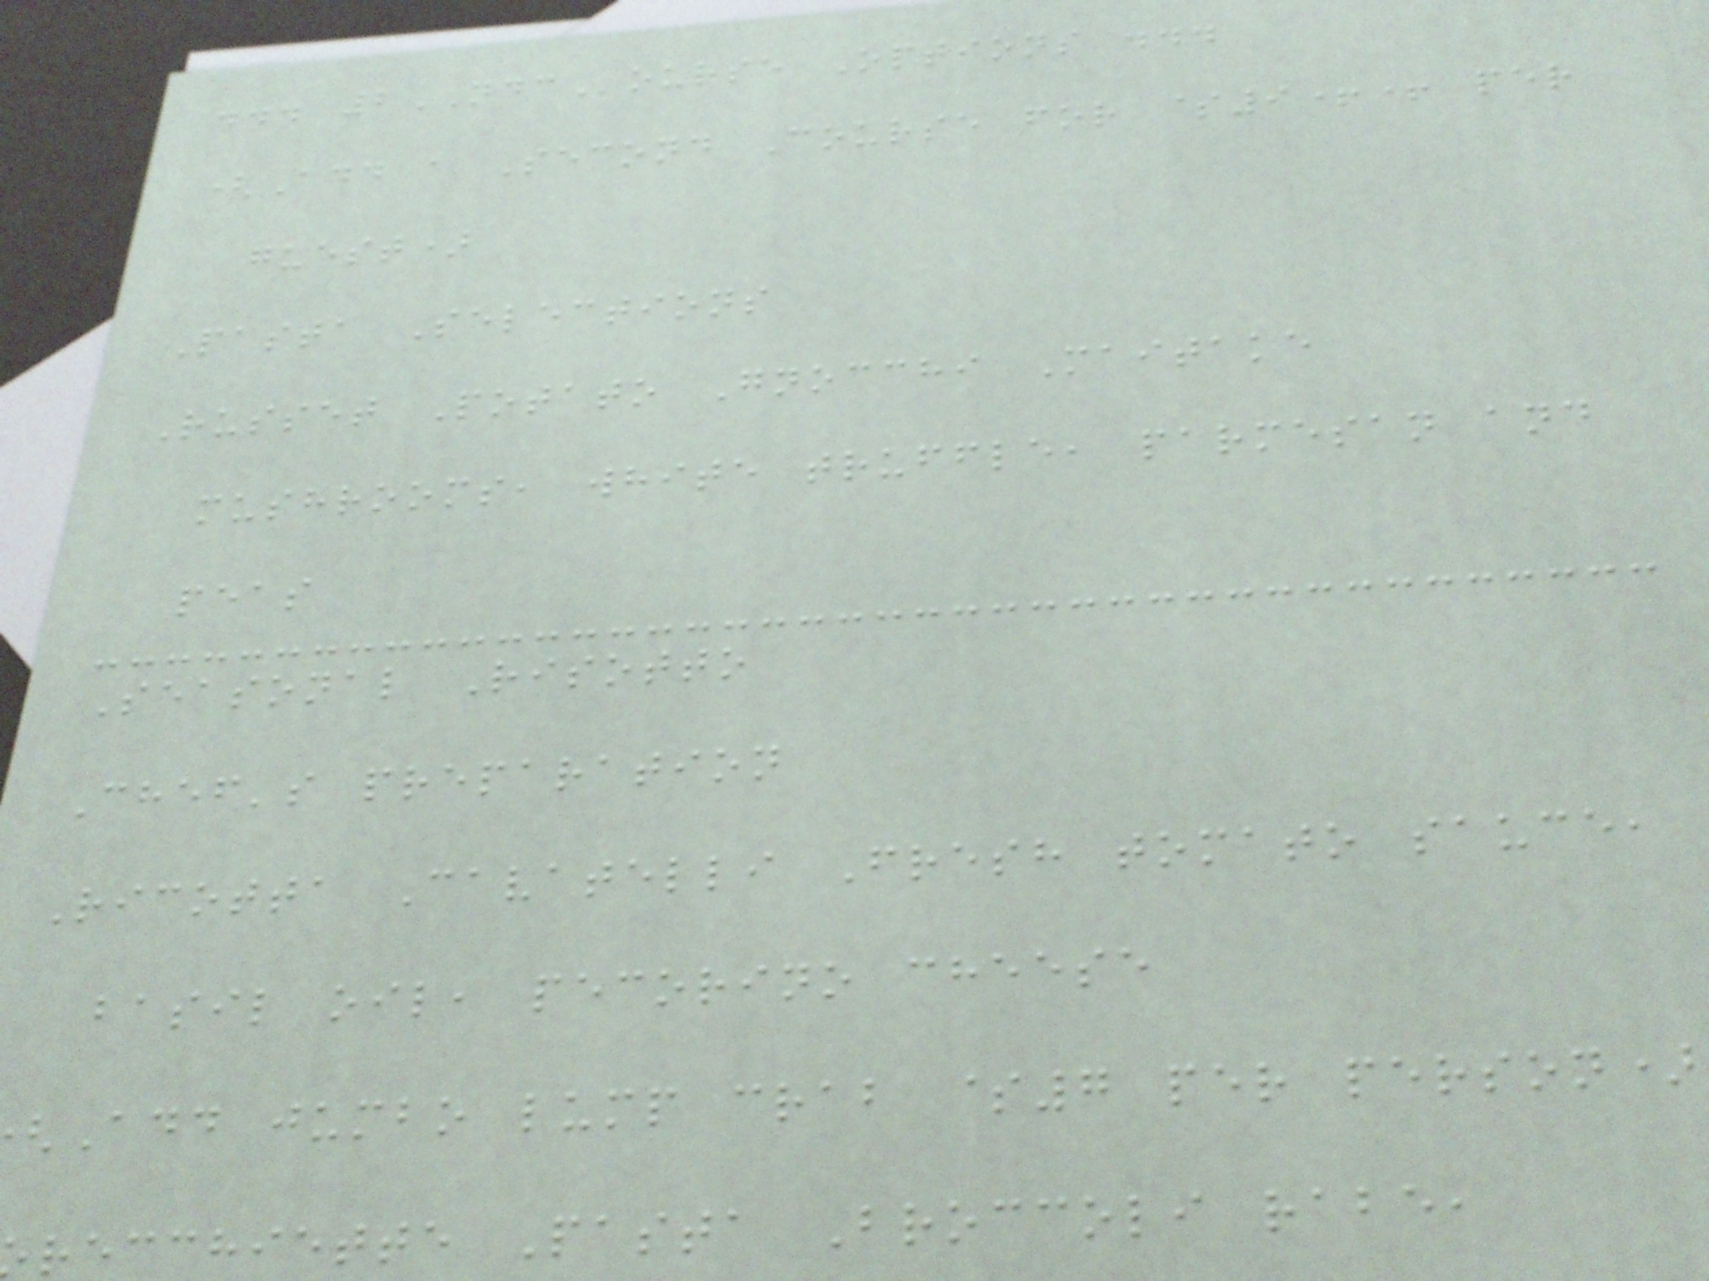... 2NDCourse Options ...
(Add a Second Course for $9++ per
guest)
Pasta Selections
Russet Potato Gnocchi Maitake
mushrooms, white truffle, parmesan and
peas
Seasonal Risotto
Chef's preparation
Ricotta Cavatelli Fresh tomato sauce,
basil oil, pecorino cheese
Add jumbo lump crab $7 per person)
recchiette Pasta Broccoli rabe,
